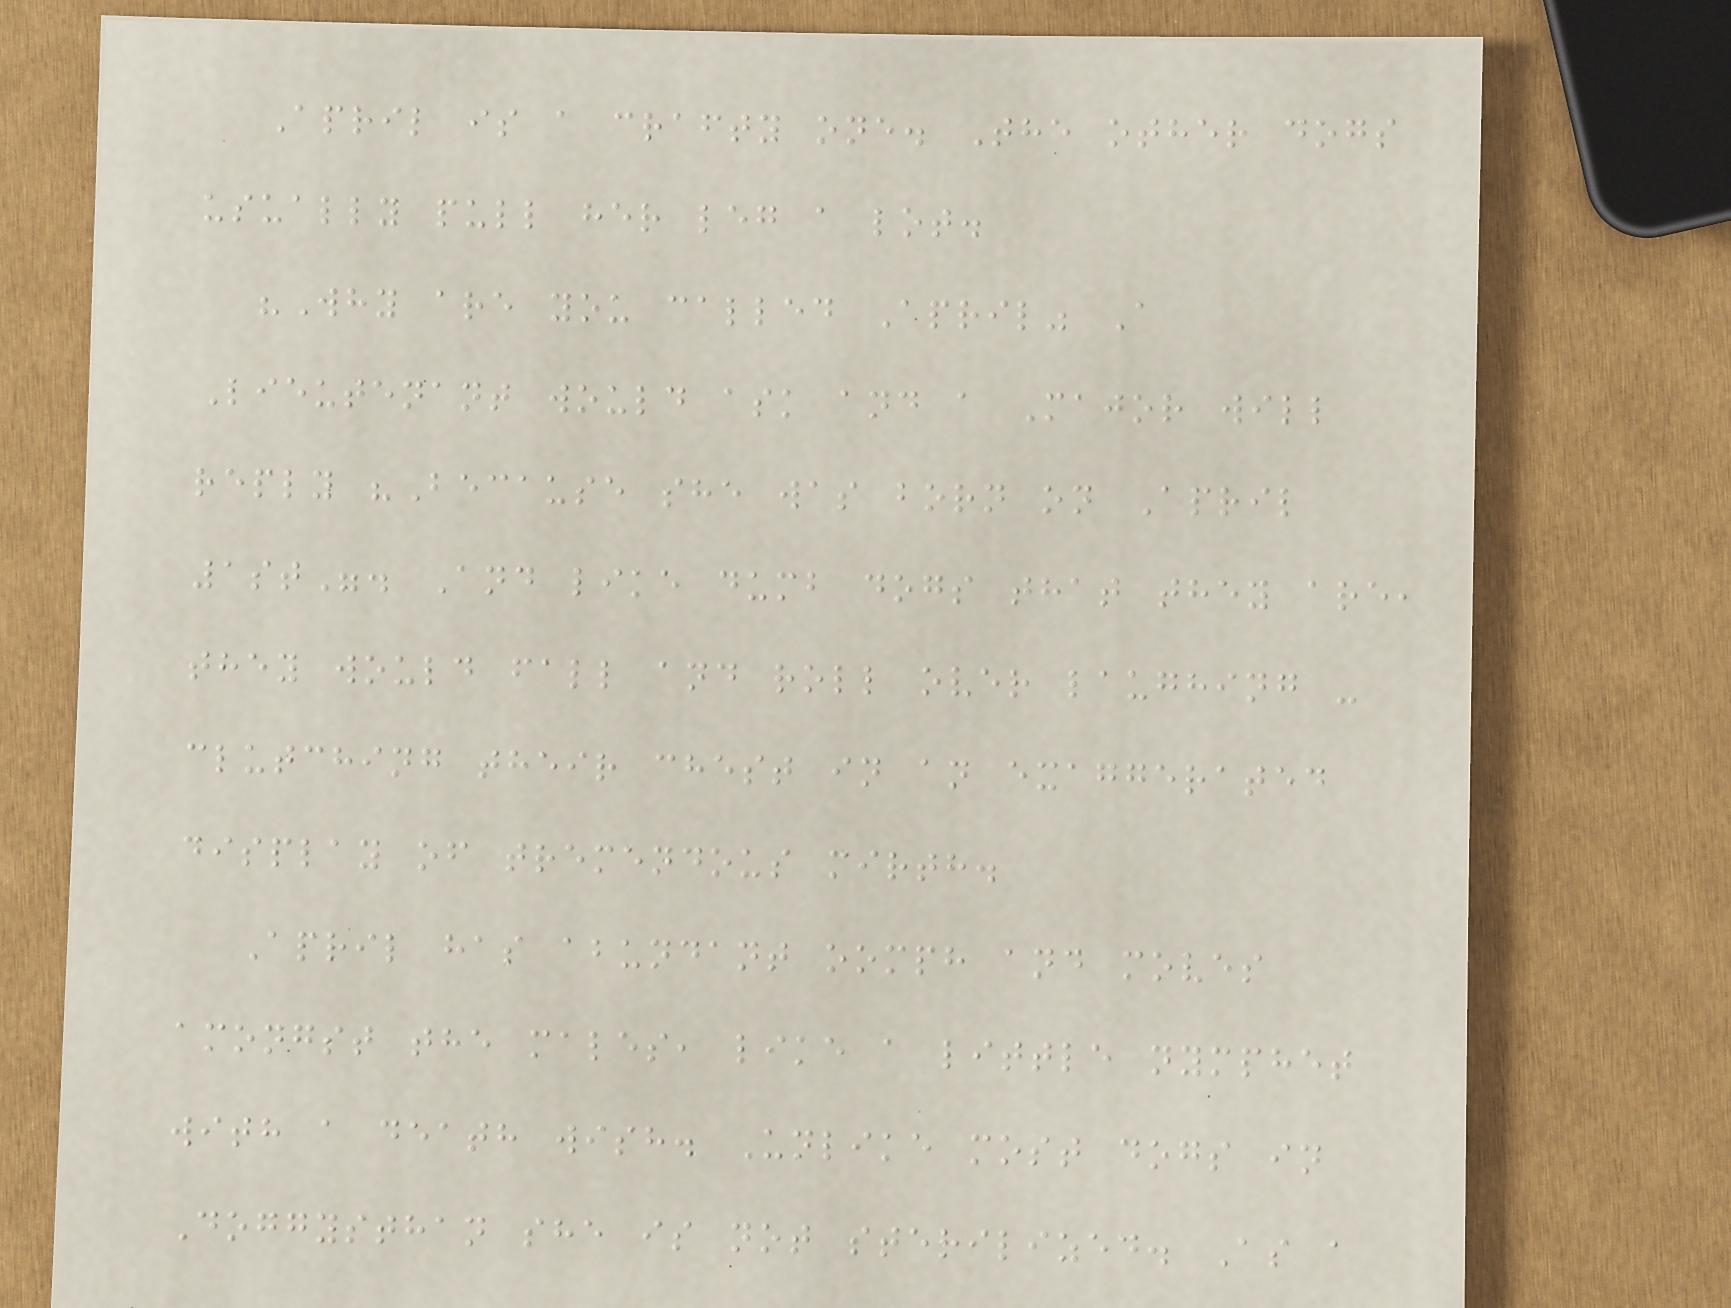April is a crafty one. The other dogs
usually pull her leg a lot.
"Why are you called April" A
Lieutenant would ask and a Major will
reply "Because she was born on April
1st". And like dumb dogs that they are,
they would fall and roll over laughing -
clutching their chest in an exaggerated
display of tremendous mirth.
April has abundant oomph and moves
amongst the males, like a little nymphet
with a death wish. Unlike most dogs in
Doggysthan she is not sterilized. As a
